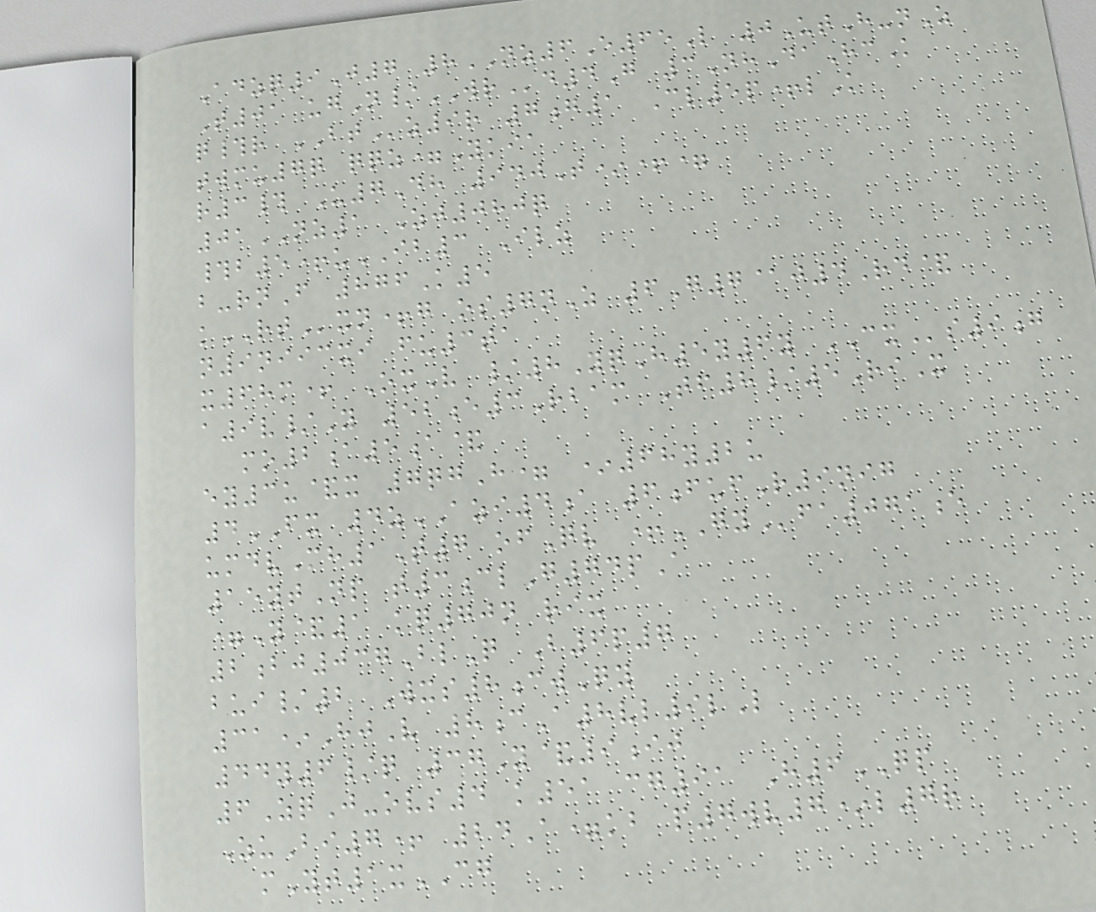Adzq9J7 8NZ6E65L 0UtH-nZ
T01 ugN/WRd4G 3NhDaHcK
q#r BTz9r 7g1 Cl5p+lK
twmu7q qqz=Ykia
r3# U7Dh 940T*+=
01NZ1 Zj080q
#b5+uIB3 Ilz
b-rnF 876K5
kRTxn+g os7nZ 6G7@j4Rd&
n9niicxi fu3ta
x68m+ OxV /8YqH5y6y CXs9g
a9v/Y 52e3Rbam Tf8/5RiX
mo2a5a&
ey3u&x 7qgH= *68y2u
4FX 4zAZI4a 6fufR9nig
umdvMh1T7 ofQv +GYfa071e
15ytNp t3clG74pA
=Y&1 kq70n rix
2bj037BlQ B6p7
bui/2 Wxs8cwQy
31*HjV 8cA8vl9lL
44y6/q 37Y&9ij
6ZqJ-ovs4 k51 cg91 H6QP
ZuBi7+ 24A=kb p7wv7*l7r
mYt1xCG
